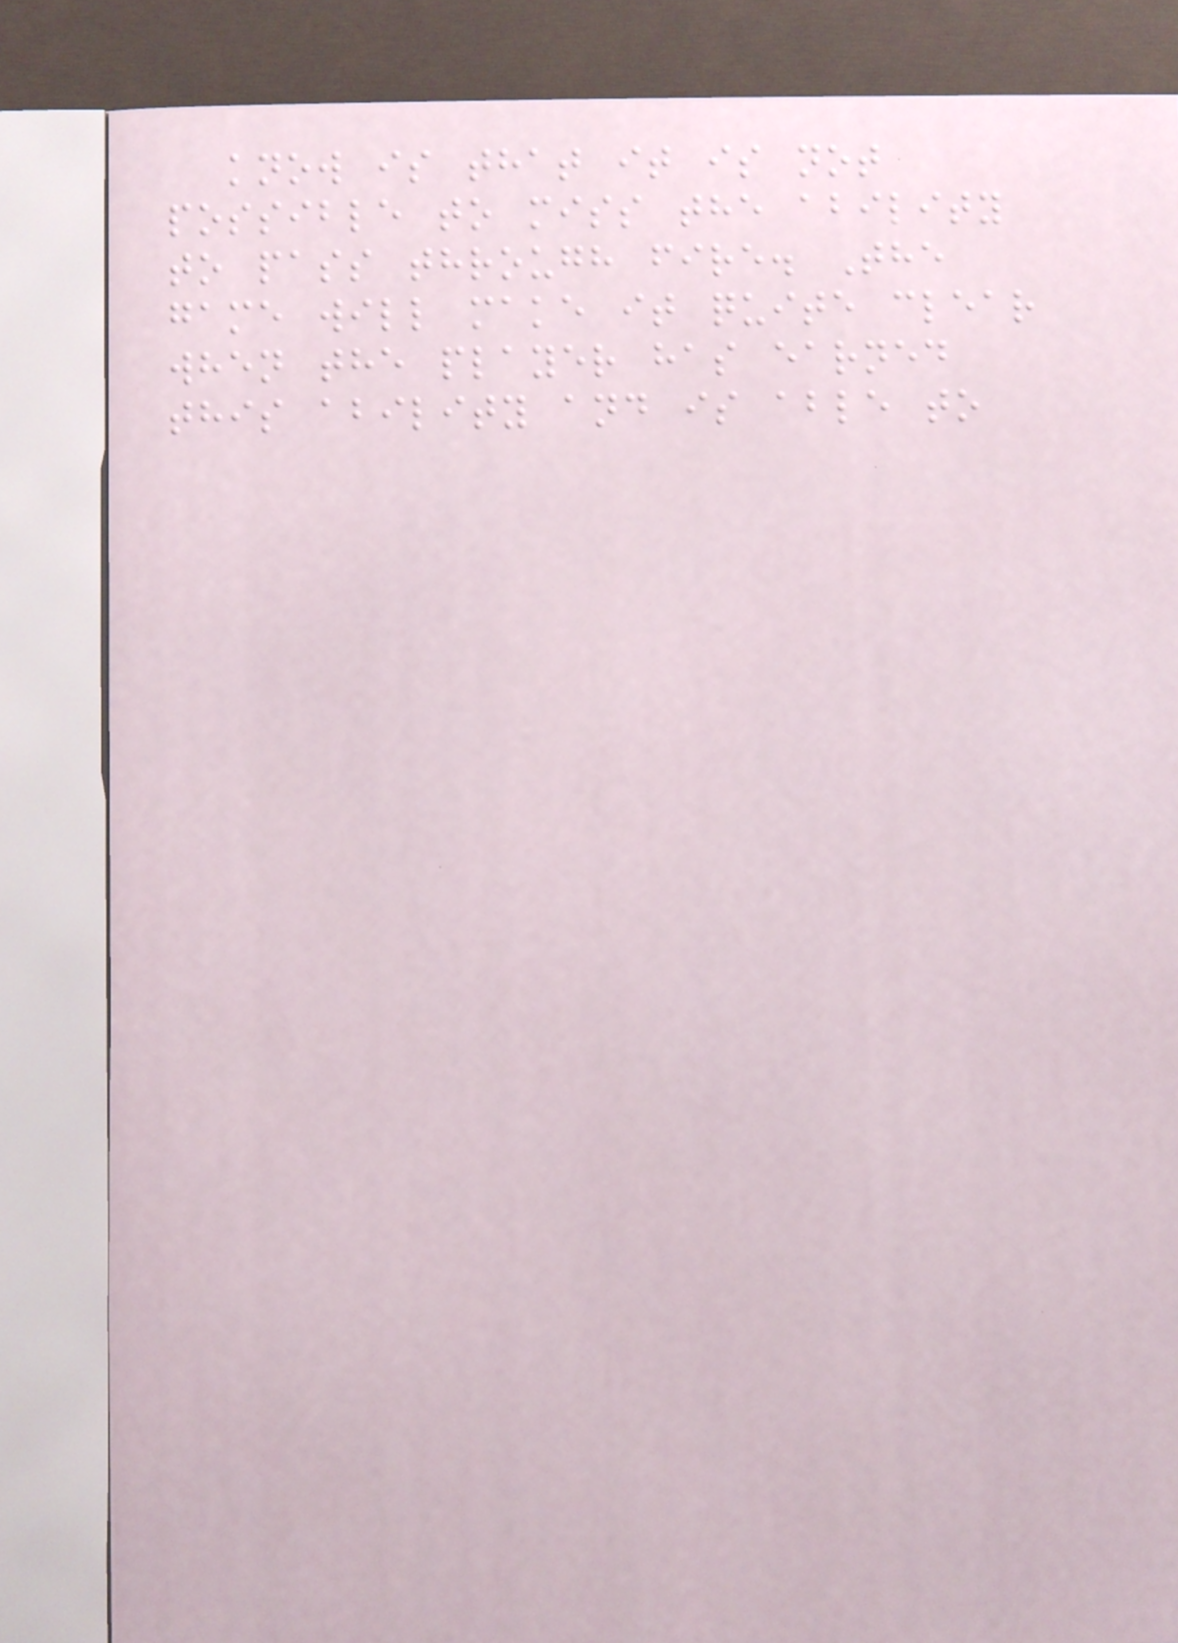know is that it is not
possible to miss the ability
to pass through fire. The
game will make it quite clear
when the player has earned
this ability and is able to
